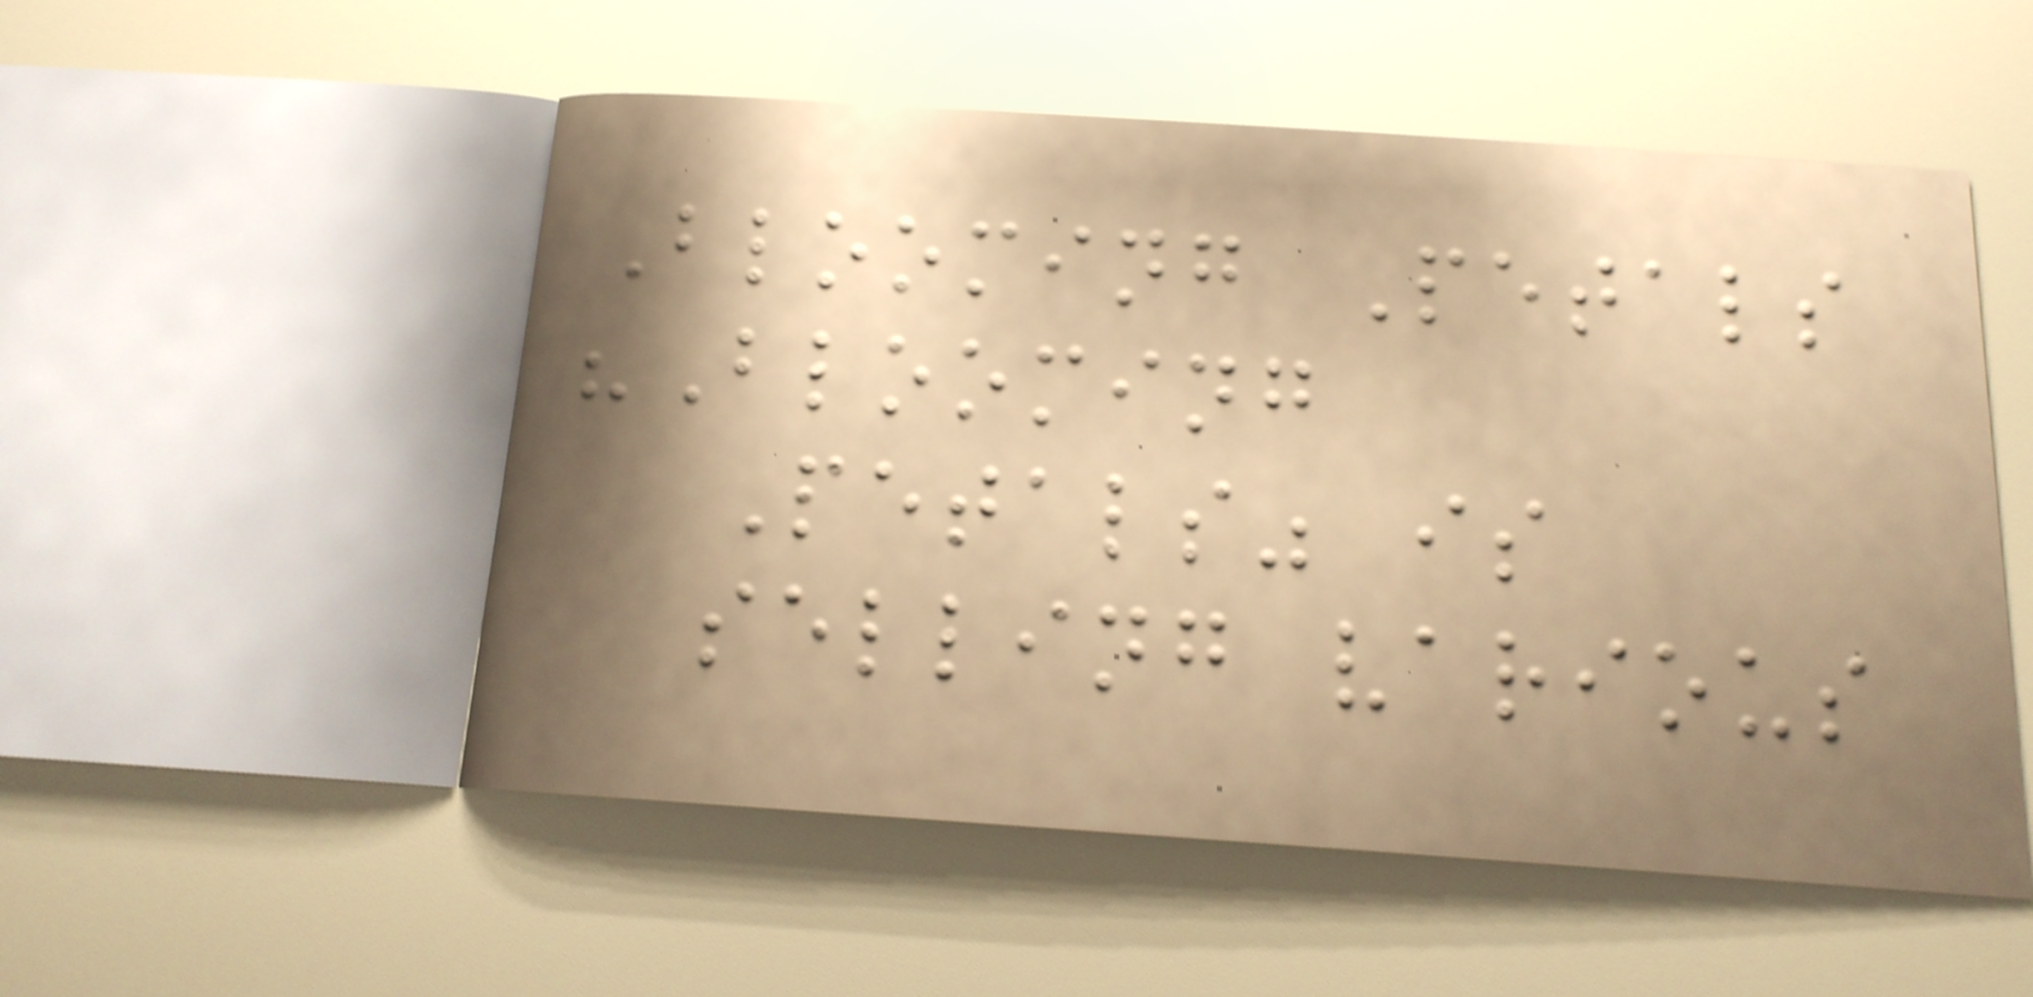Blooming Petals
"Blooming
Petals" is
selling various
